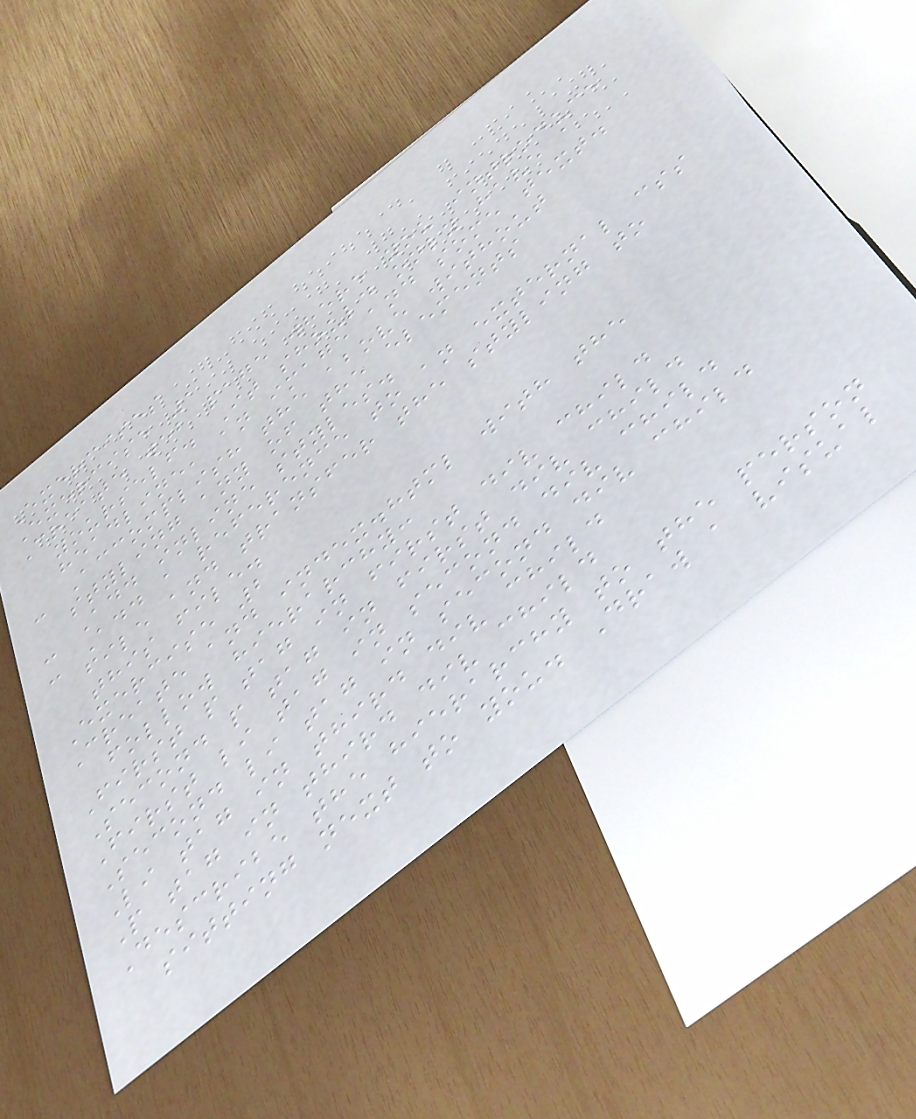Exercises
Exercise 1
Create web page where you introduce
yourself. It should only have a
headline, an image and some text.
- Accomplish the above without
styling any of the elements
- Add inline styles.
- Add a reference to an external css
file and transfer the styling to
this file.
Exercise 2
Create and index.html with the
follow hierarchy:
First p tag in first div child
Second p tag in first div child
First li tag in second div child
Second li tag in second div child
Li tag in third div child
P tag in third div child
Describe the hierarchy to the person
sitting next to you. Draw a visual
